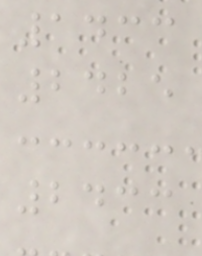1433
2425
2433
